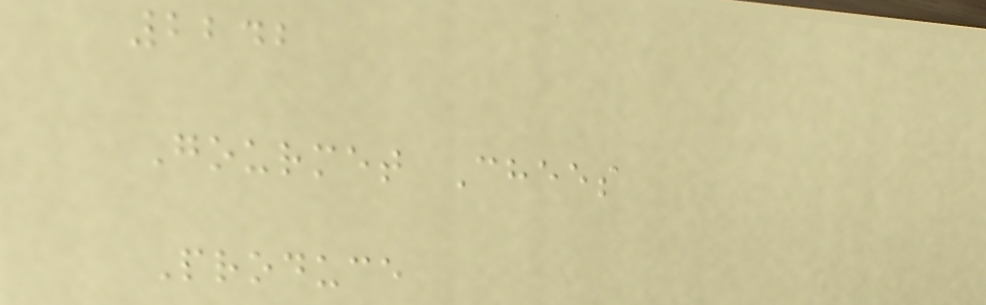2242
Gourmet Chees
Produce
